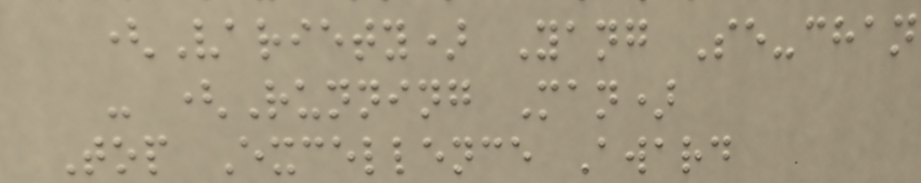(Variety) Yang Se-chan
- (Running Man)
Top Excellence Award
